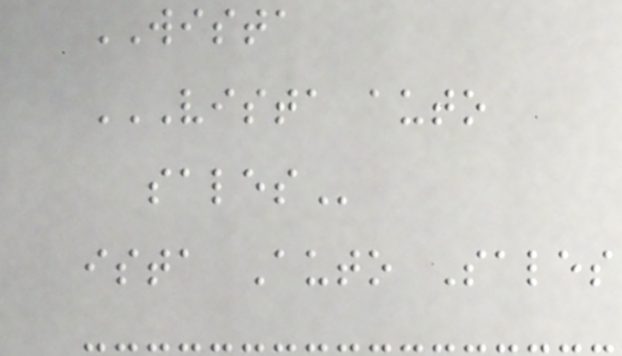WISTA
VISTA AUTO
SALES
ista Auto Sales
